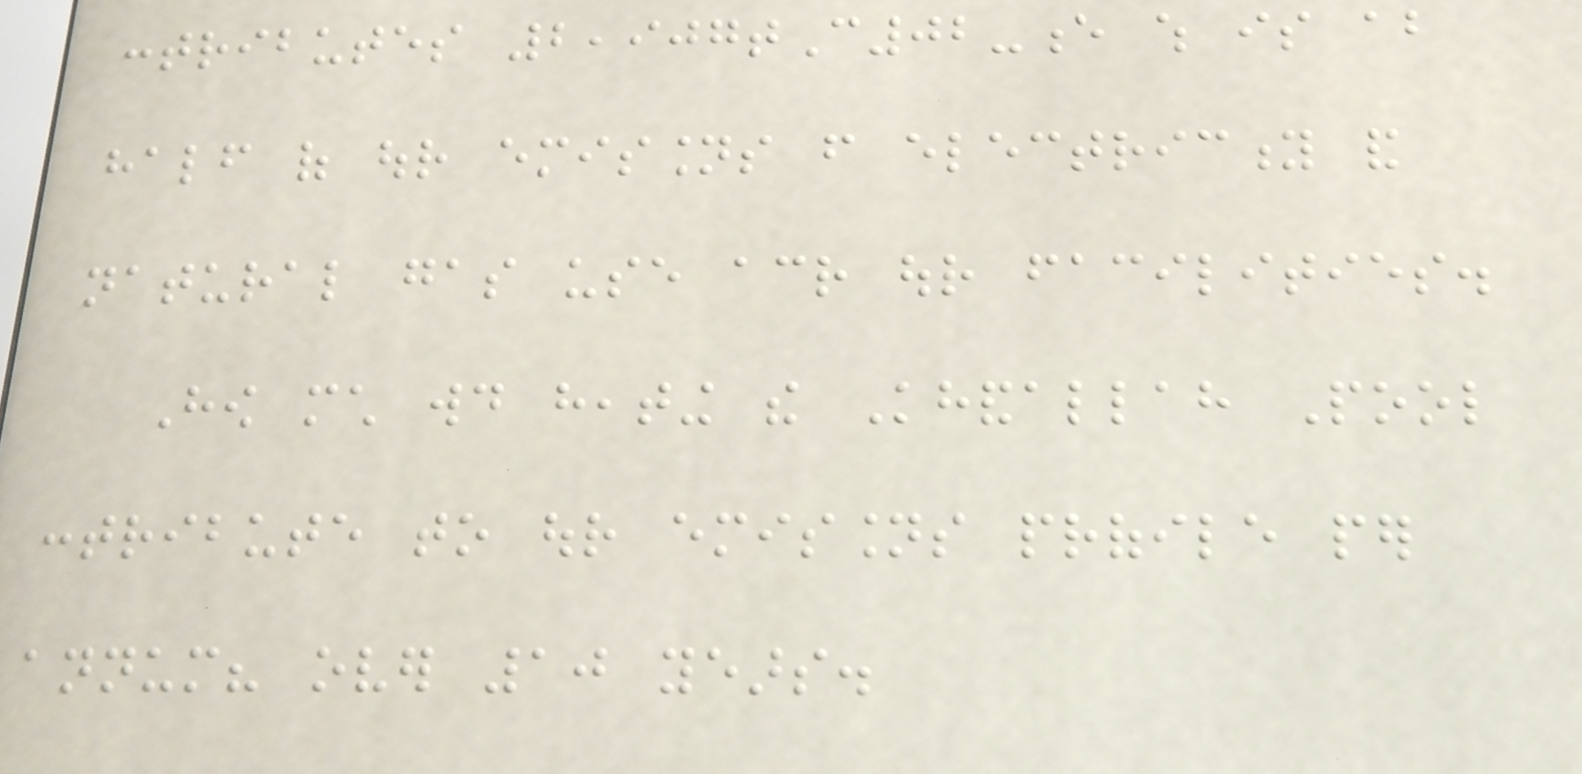contributes 2,907tC02-e which is about
half of our emissions from electricity and
natural gas use across our facilities.
How much would heating the Khandallah Pool
contribute to our emissions profile per
annum? over 10 years.
